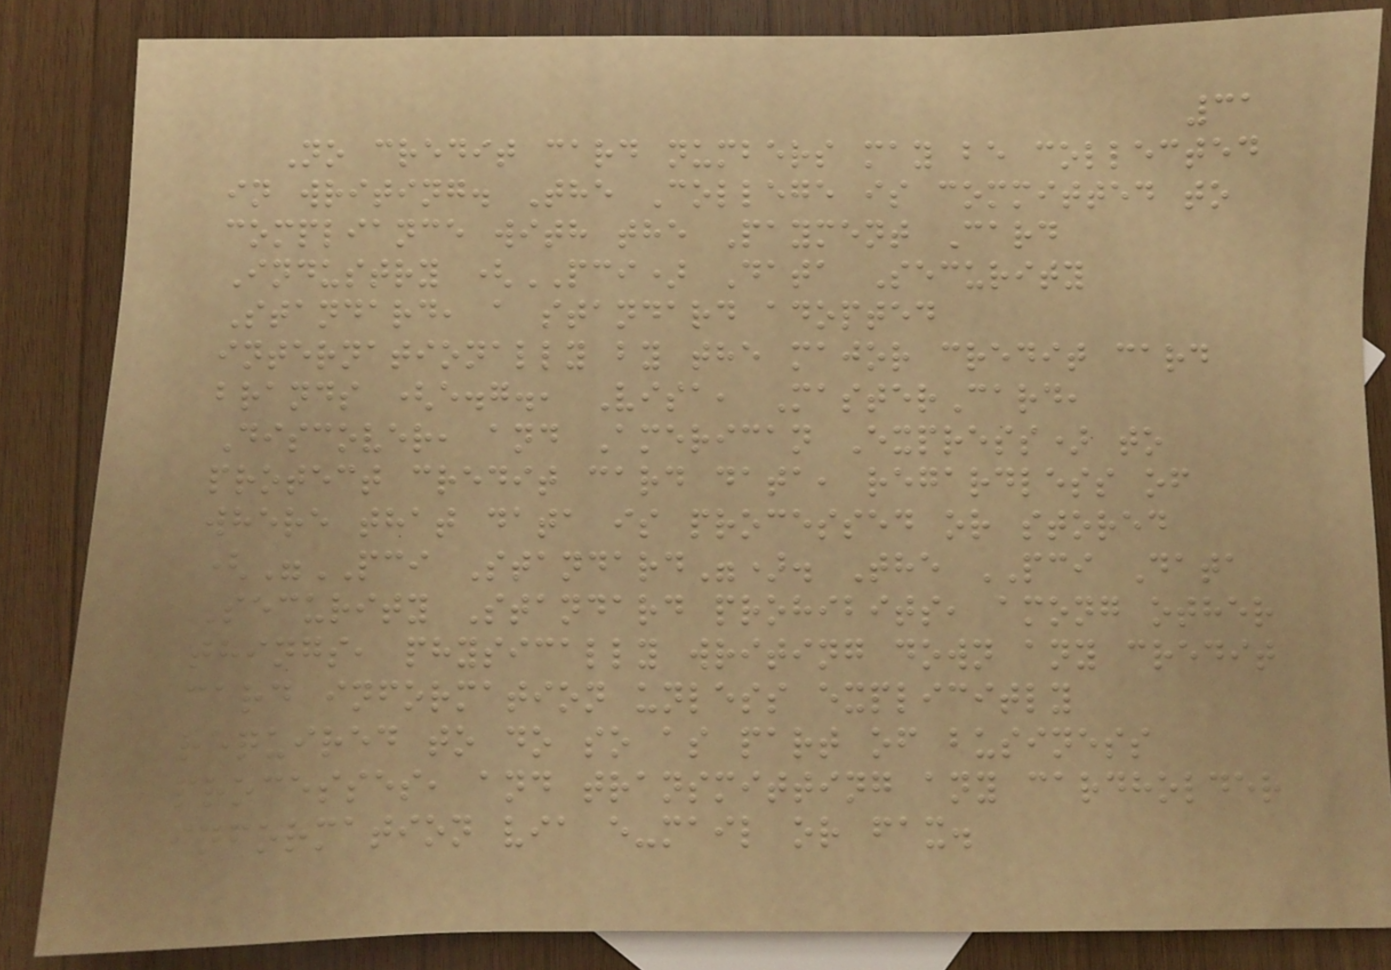31
No credit card numbers may be collected
in writing. The College is committed to
compliance with the Payment Card
Industry (PCI) Data Security
Standard, a standard adopted
internationally by the major credit card
brands (e.g., Visa, MasterCard,
Discover, and American Express) to
protect credit card data, regardless of
where that data is processed or stored
("PCI Standard"). The PCI Data
Security Standard prohibits, among other
things, physically writing down any credit
card information unless explicitly
required to do so as part of business
processes, and transmitting any cardholder
information via e-mail or fax.
